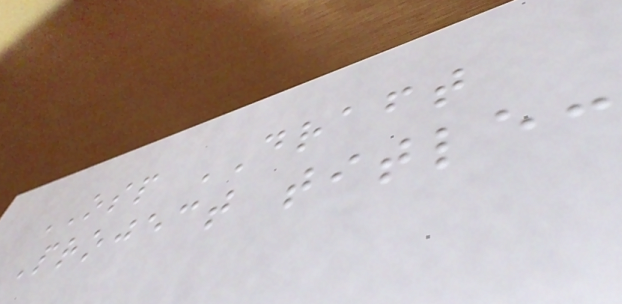OSP DRAFT
Project title:
